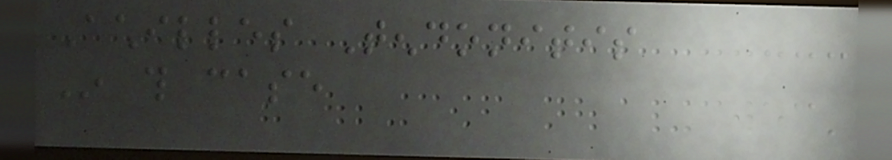Achilles Tendonitis
In this case
